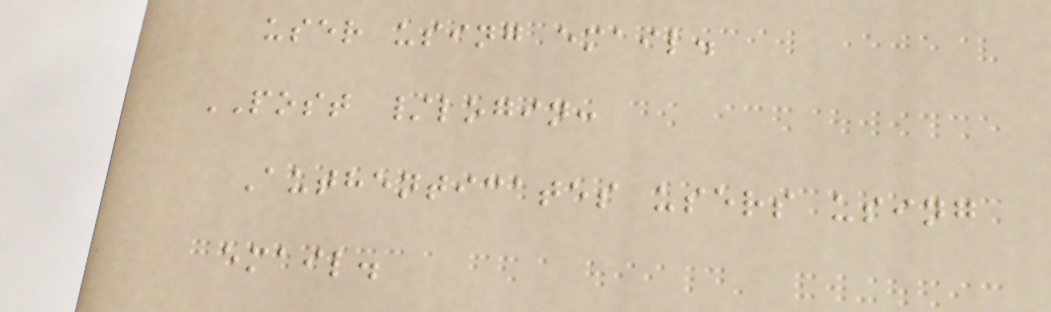user using email.
POST /login:
Authenticates users using
email.
